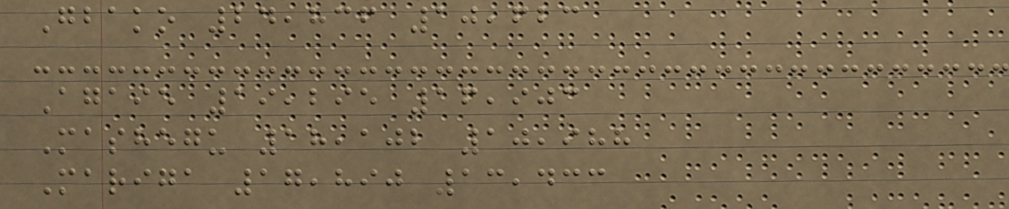Gbako 24,836 10,623
Agaie 19,295 16,903
Mashegu 18,102 10,988
Mariga 17,890 13,433
